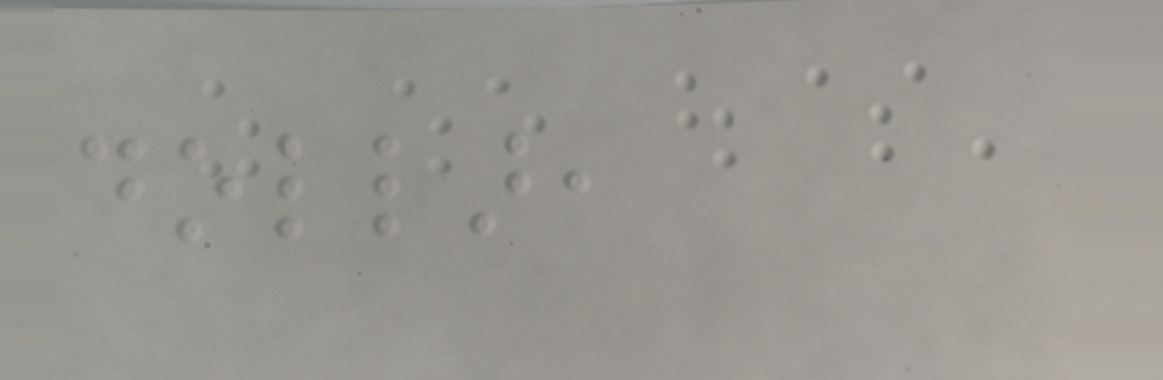dollar,
